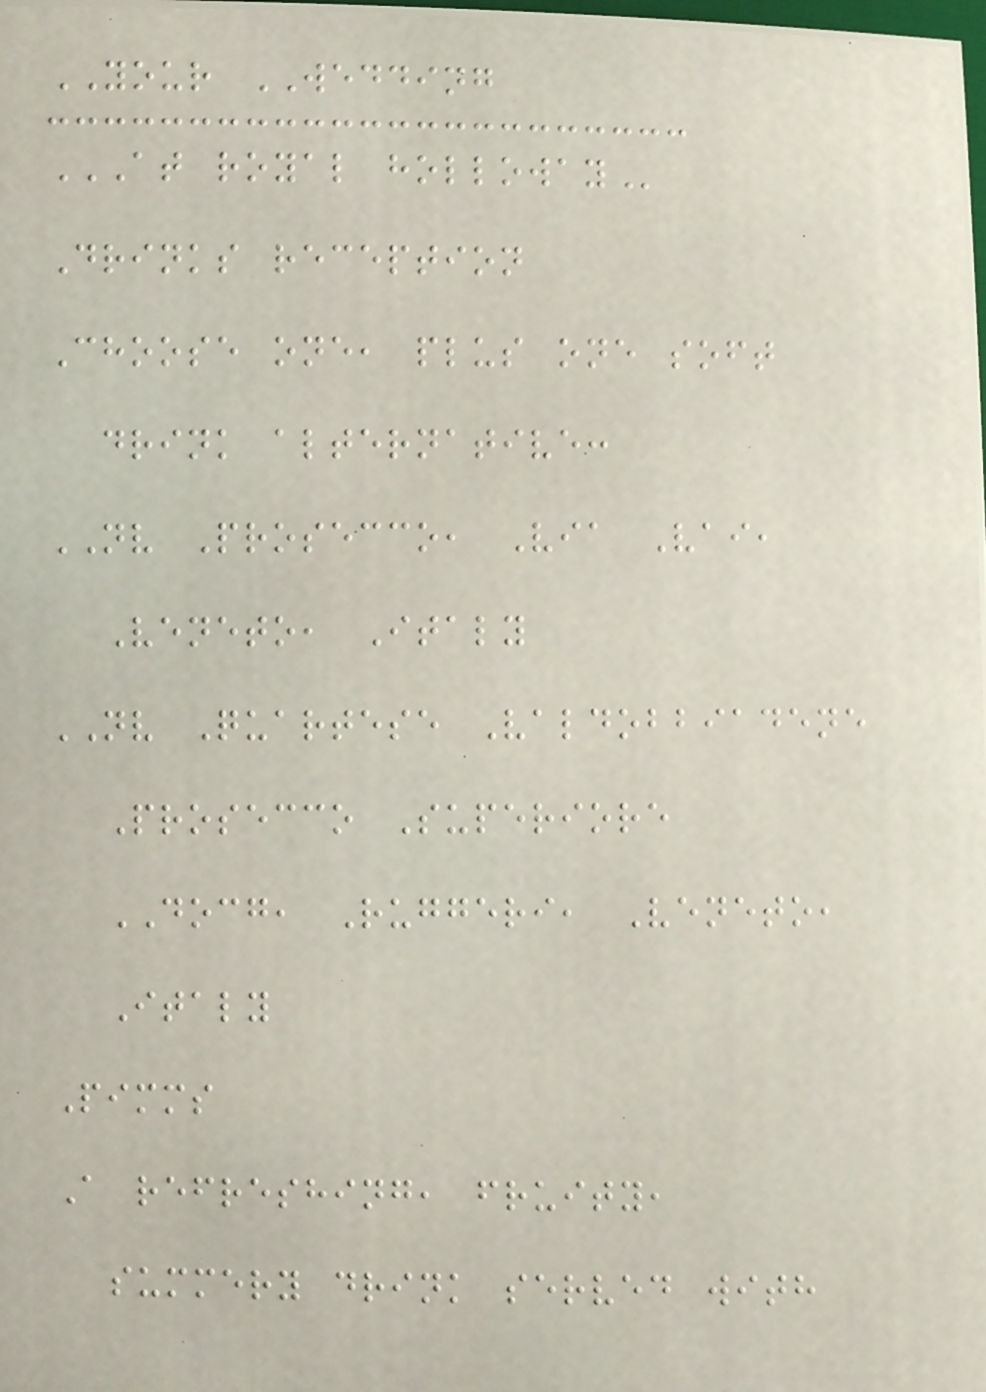YOUR WEDDING
AT ROYAL HOLLOWAY
Drinks reception
Choose one, plus one soft
drink alternative:
NV Prosecco, Via Vai,
Veneto, Italy
NV Quartese Valdobbiadene
Prosecco Superiore
DOCG, Ruggeri, Veneto,
Italy
Pimms
A refreshing, fruity,
summery drink served with
